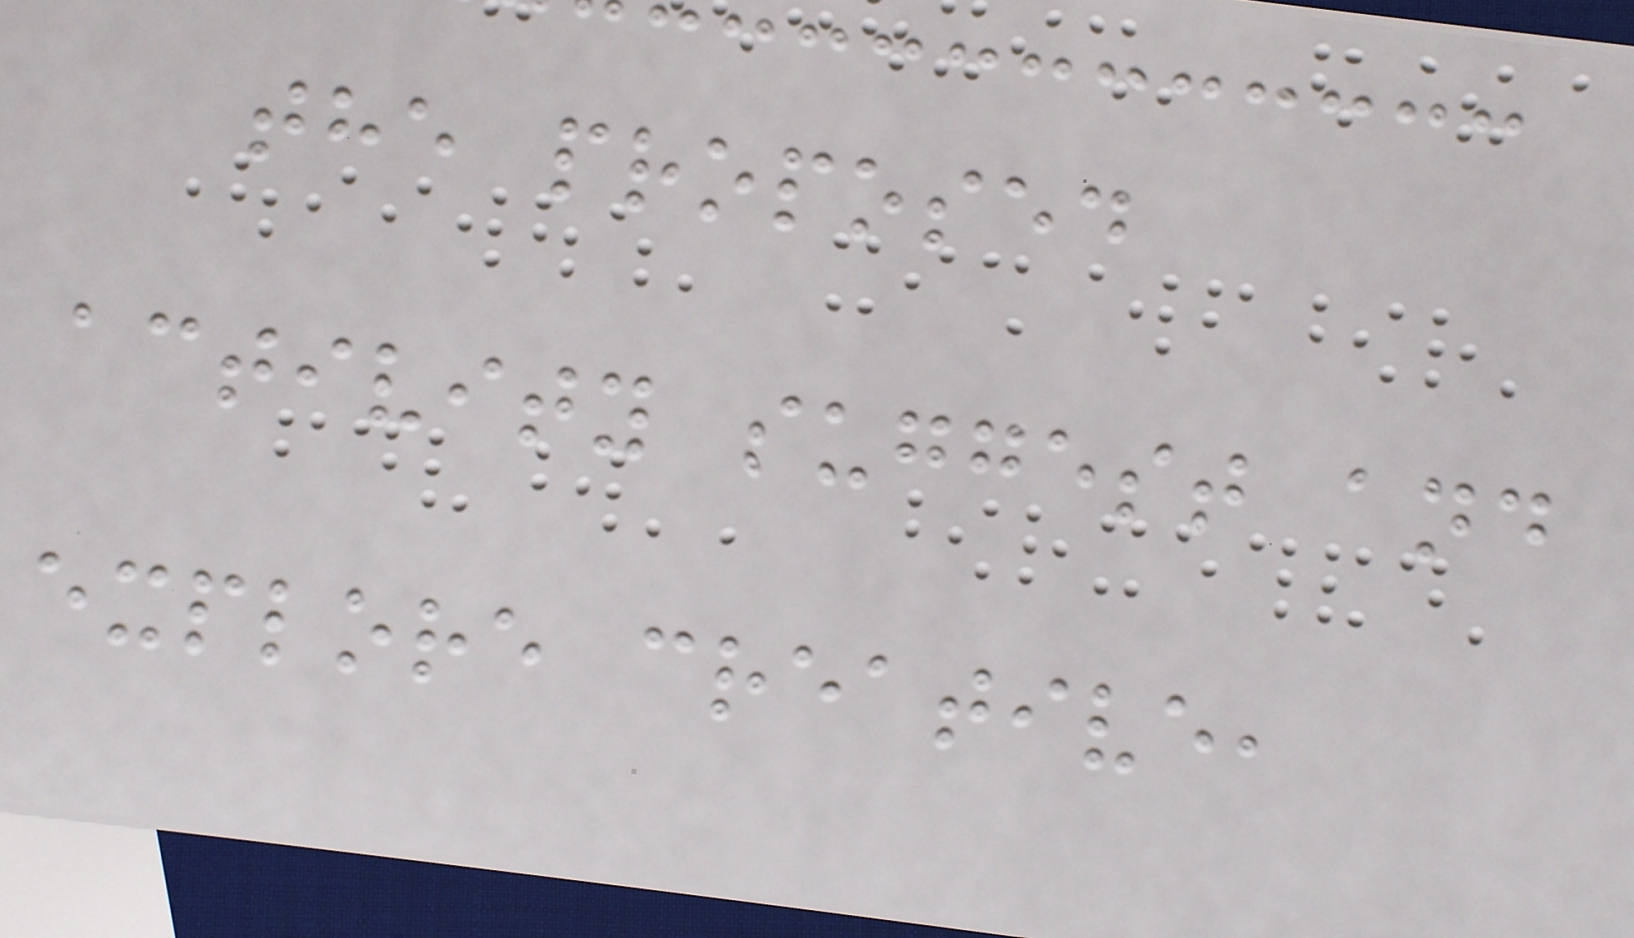the proposed
activity suggest and
explore creative,
